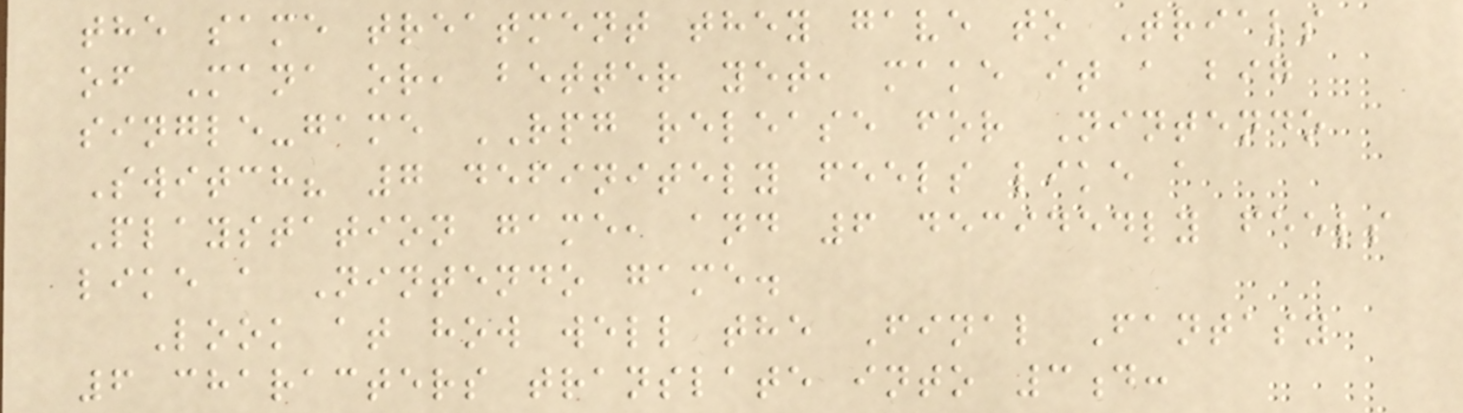the same treatment they gave to Trials
of Mana or, better yet, make it a big
single-game RPG release for Nintendo
Switch? 7 definitely feels like a
Playstation game, and 6 decidedly feels
like a Nintendo game.
Look at how well the Final Fantasy
6 characters translate into 3d:
